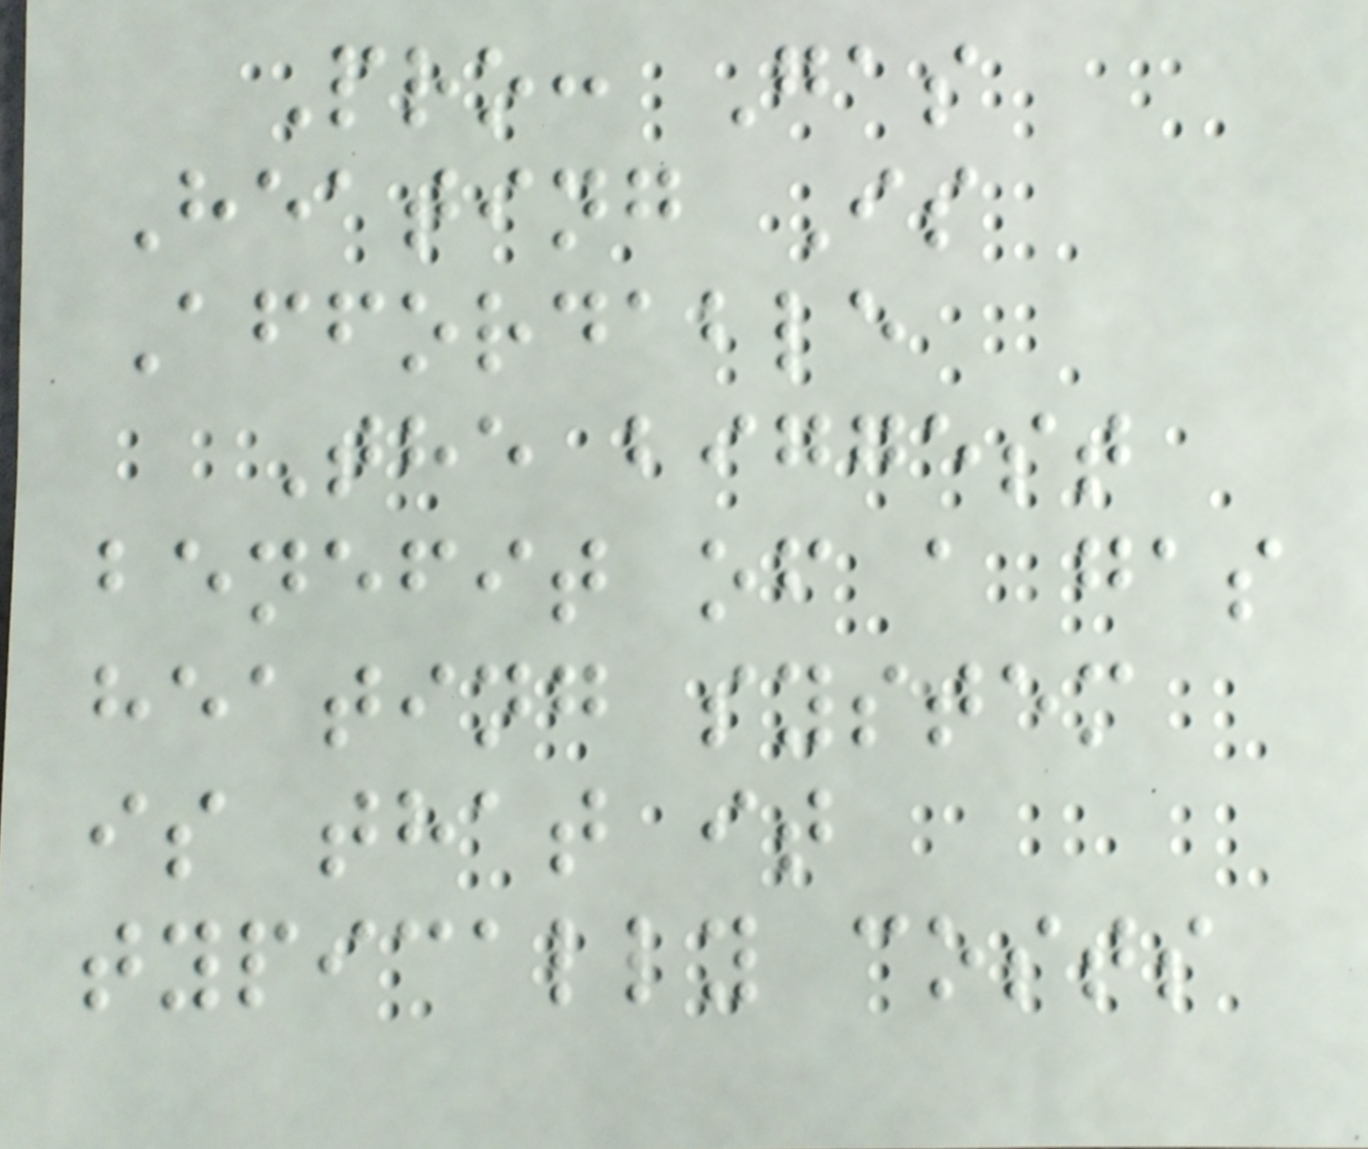Pro: Gas
Heating Is
Affordable
The biggest
benefit of a gas
heating system
is that it
typically costs
